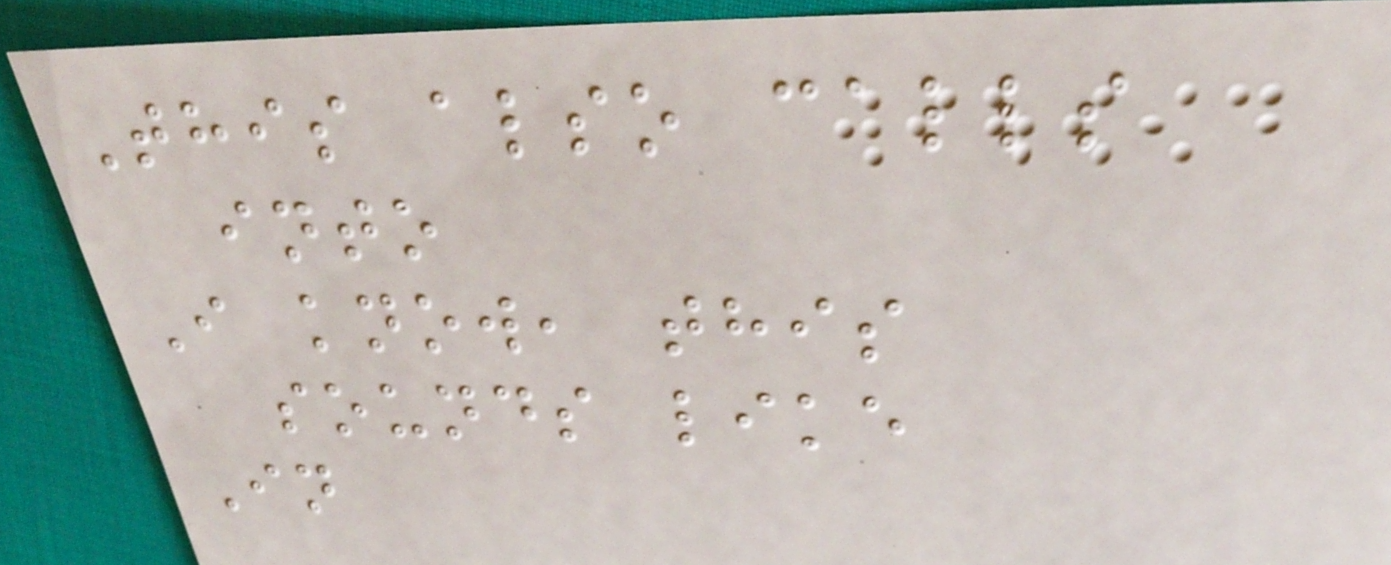This also calls
into
I know, this
sounds like
In
